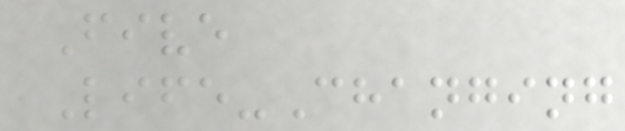Five
Life-Changing
